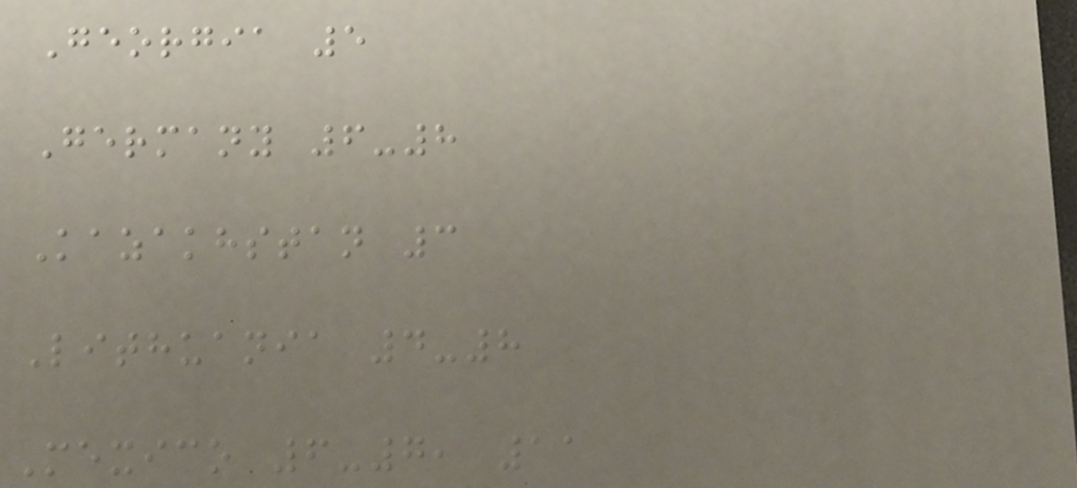Georgia 5
Germany 6-8
Kazakhstan 3
Lithuania 4-8
Mexico 6-7, 11
